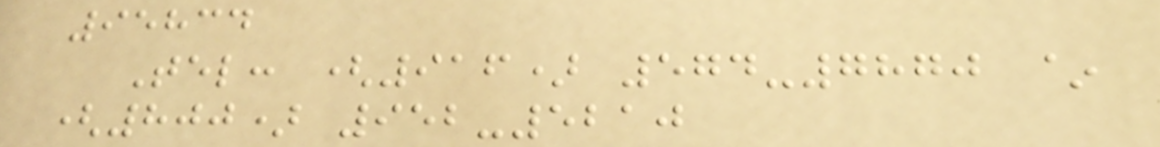95834
Tel: (916) 574-7870 ~
(800) 952-5210
